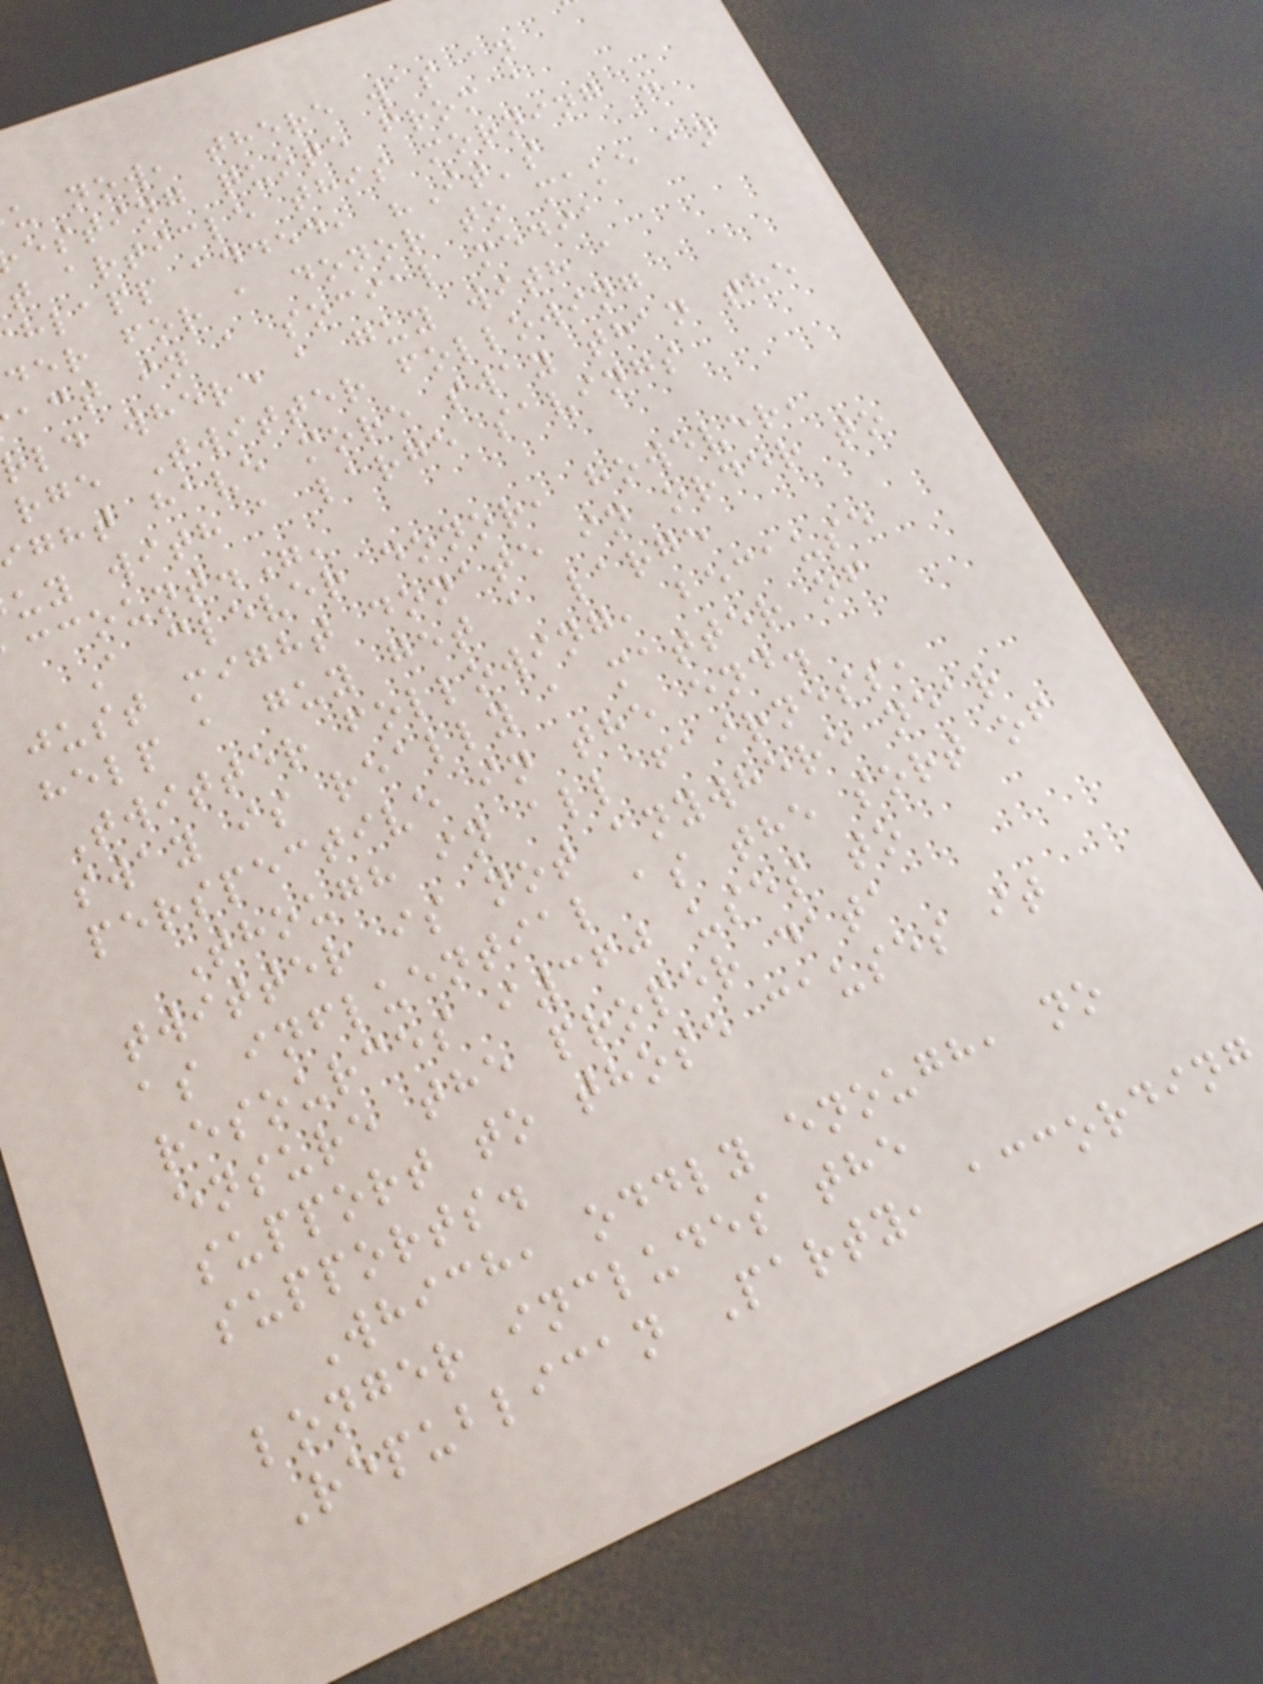u now, there was an
esting quote from a
t article this morning -
hlapp added, "It's
der for a donor to make an
act in a social media
rld where a guy with a
rge Twitter following
ght have more sway than the
uy with a large savings
ccount."'
A clever donor, however,
just might donate in order to
help a guy get a large
Twitter following, because
sway is really a matter of
perspective in the end.
Though in all fairness,
twitter is not anywhere near
as influential as the sort of
resources i360 uses to
ensure the proper data
support to those causes it
supports.
Which, oddly enough, no
longer includes the
Republican Party, according
